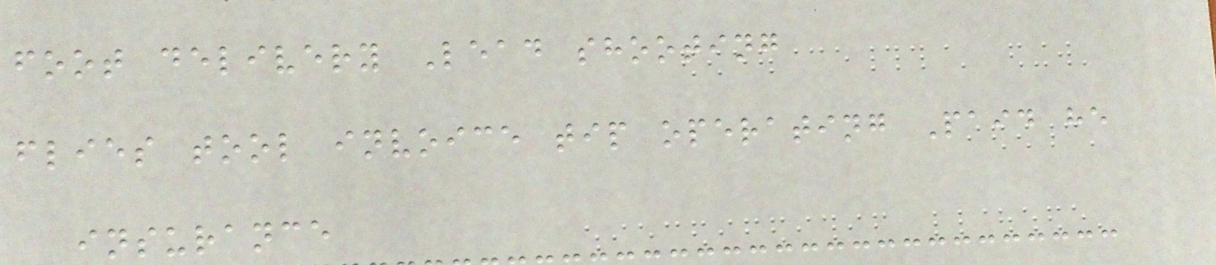foot delivery Lead shooting
flies tool invoice tip operating Paid he
insurance
